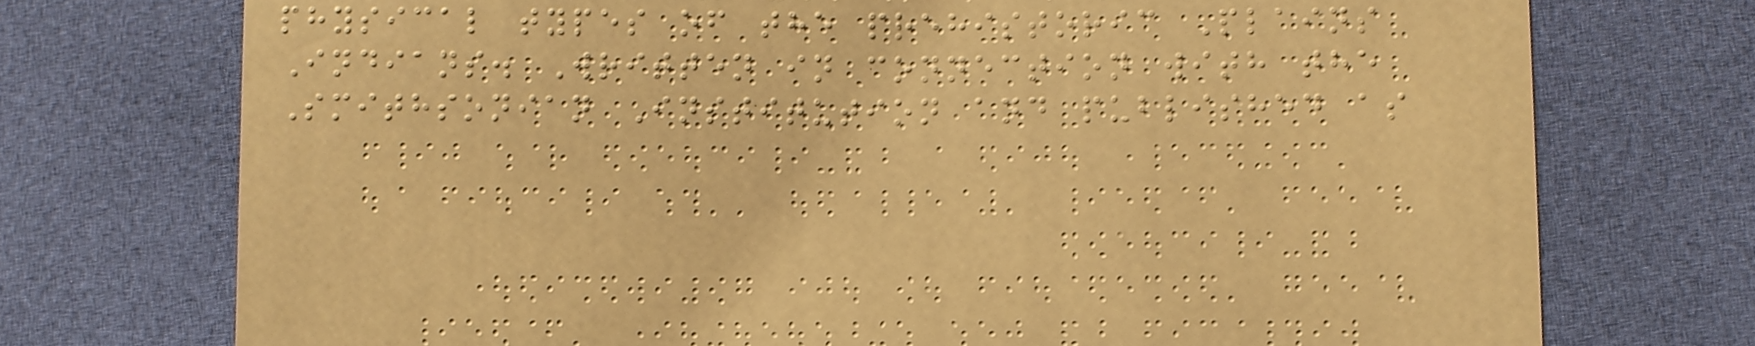physical types of the prehistoric Plains
Indians. Written in connection with the
Smithsonian Institution and published as
